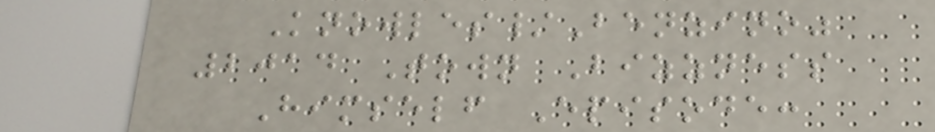Knowles/Benzino"
2014 Town Bizzness
Himself Episode:
